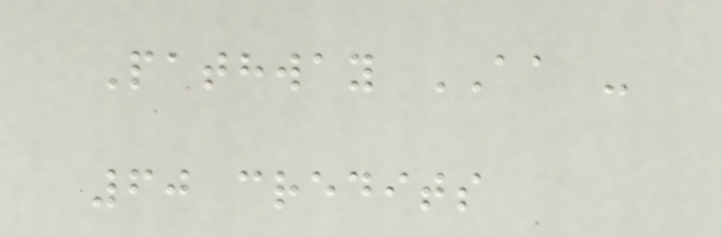Pathway AA -
60 credits
